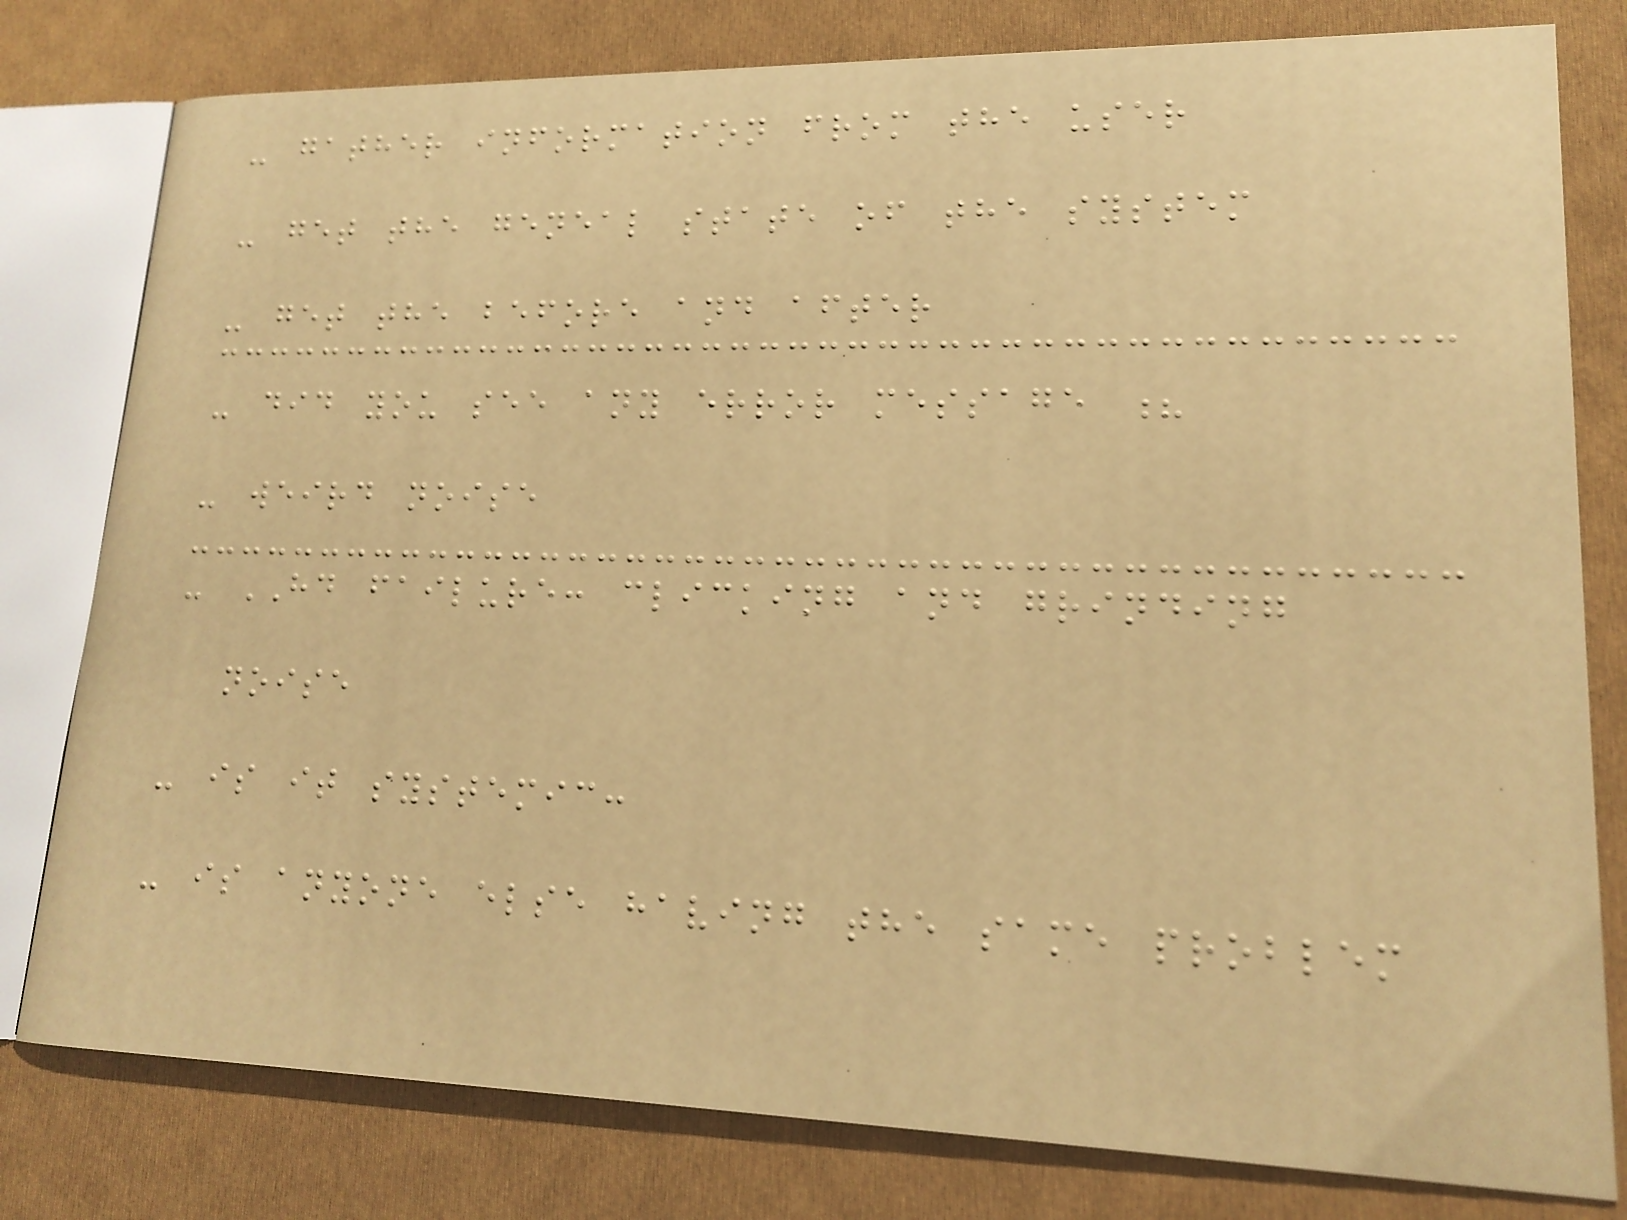- gather information from the user
- get the geneal state of the system
- get the before and after
- did you see any error message ?
- weird noise
- HD failure: clicking and grinding
noise
- is it systemic:
- is anyone else having the same problem
